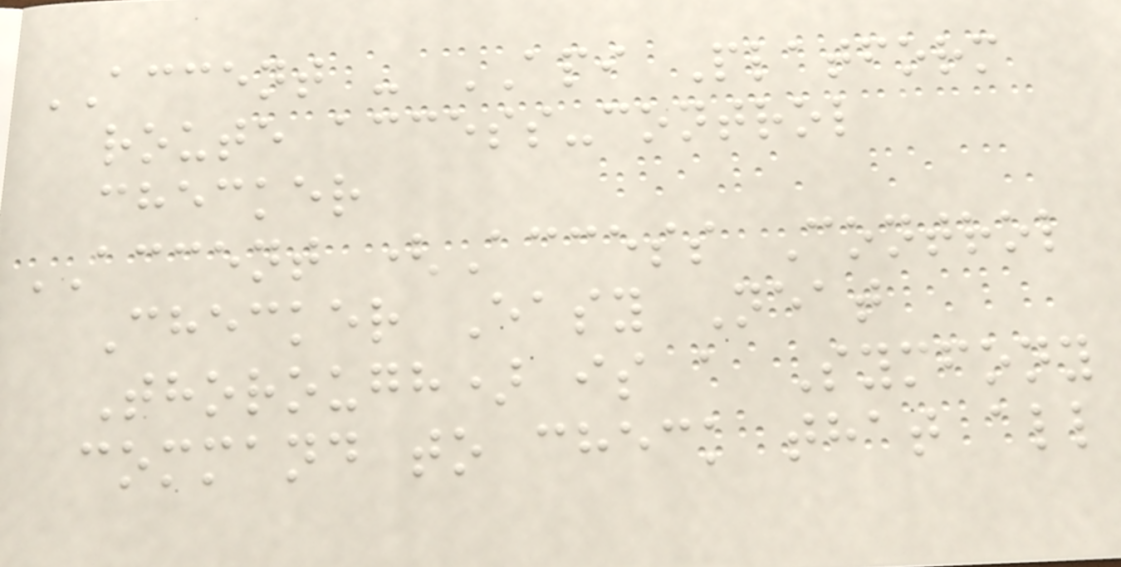ACCENT - API Platform
route access-control
checker
ACCENT (Access Control
Checker Easy Neat
Thorough) is a Symfony
command to check that all
